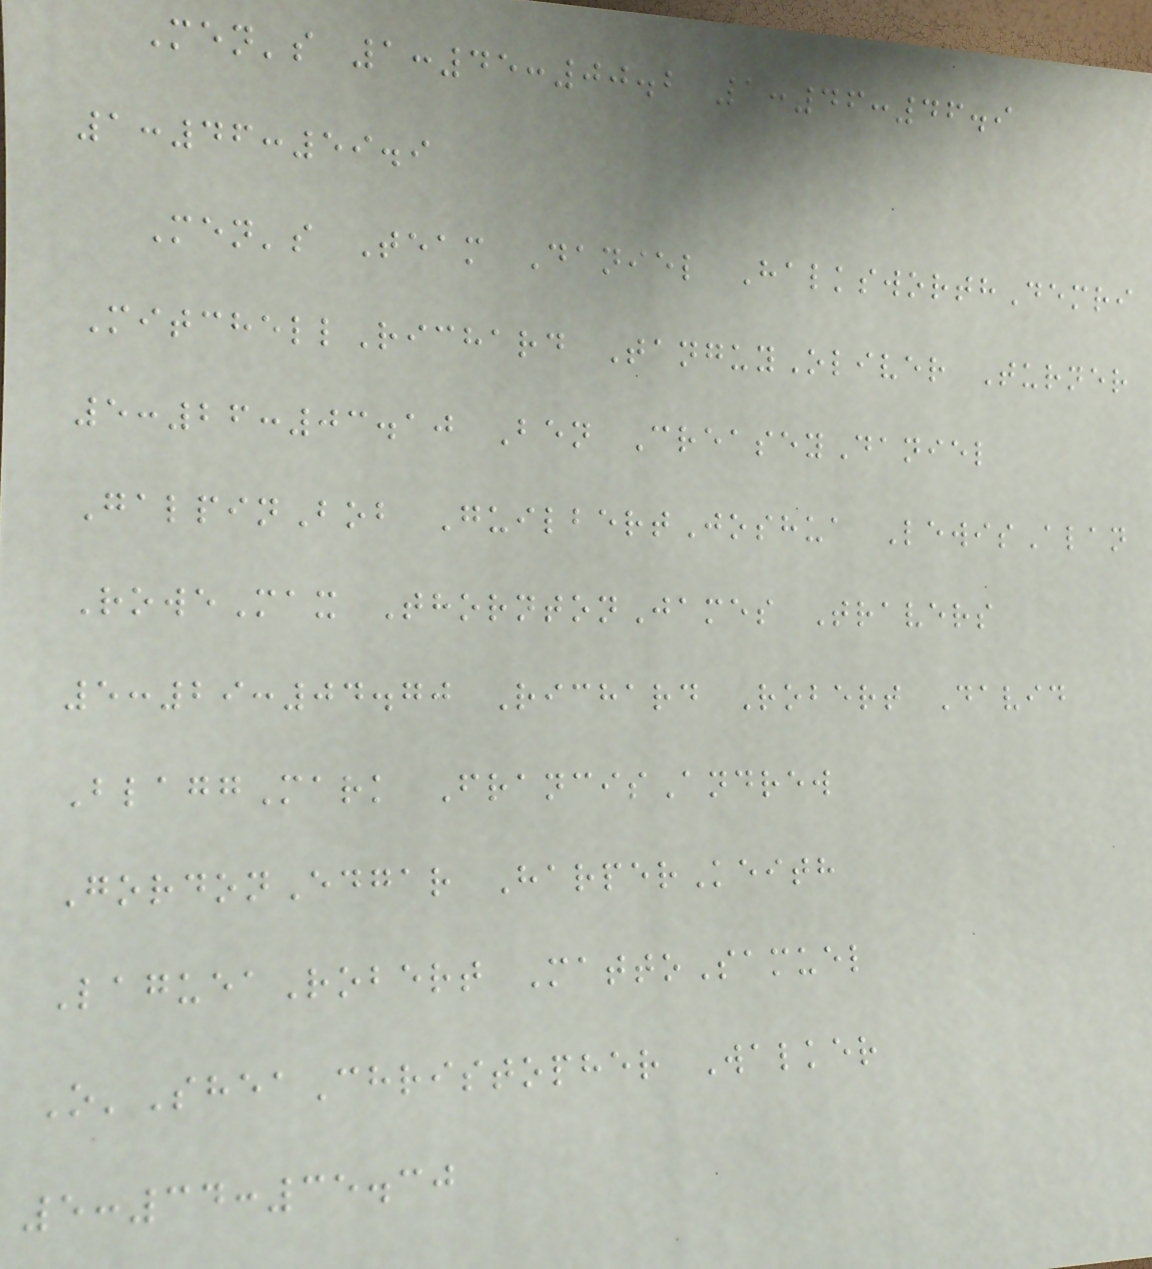Men's 1:45:00.2 1:46:46.9
1:46:59.9
Men's Team Daniel HalksworthDemri
MitchellRichard TanguyOliver Turner
5:26:03.10 Ben CreaseyDaniel
GalpinBob GuilbertJoshua LewisAlan
RoweMax ThorntonJames Travers
5:29:04.70 Richard Robert David
BlaggMark FrancisAndrew
GordonEdgar HarperKeith
LagueaRobert MattoSamuel
O'SheaChristopher Walker
5:34:35.30
